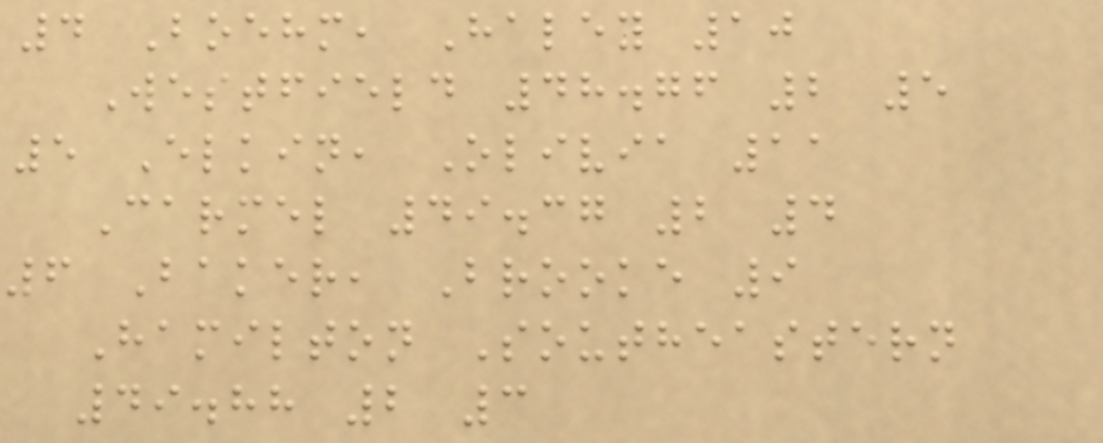4 Boehm, Haley 10
Westfield 48.76 2 5
5 Elkin, Olivia 11
Carmel 49.37 2 4
6 Baker, Brooke 9
Hamilton Southeastern
49.88 2 3
